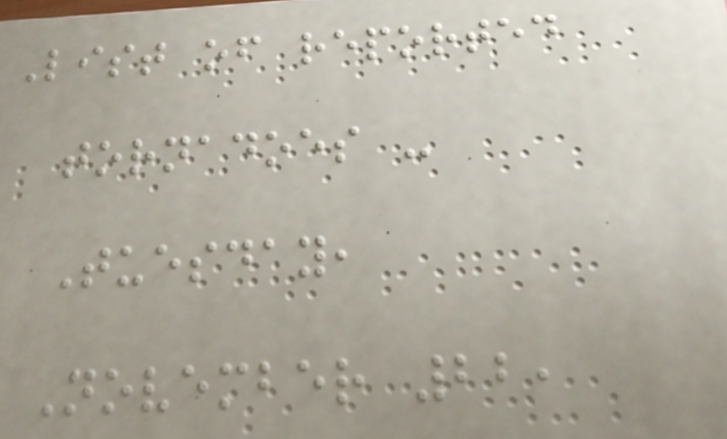List of reported
tornadoes -
Tuesday,
November 22,
